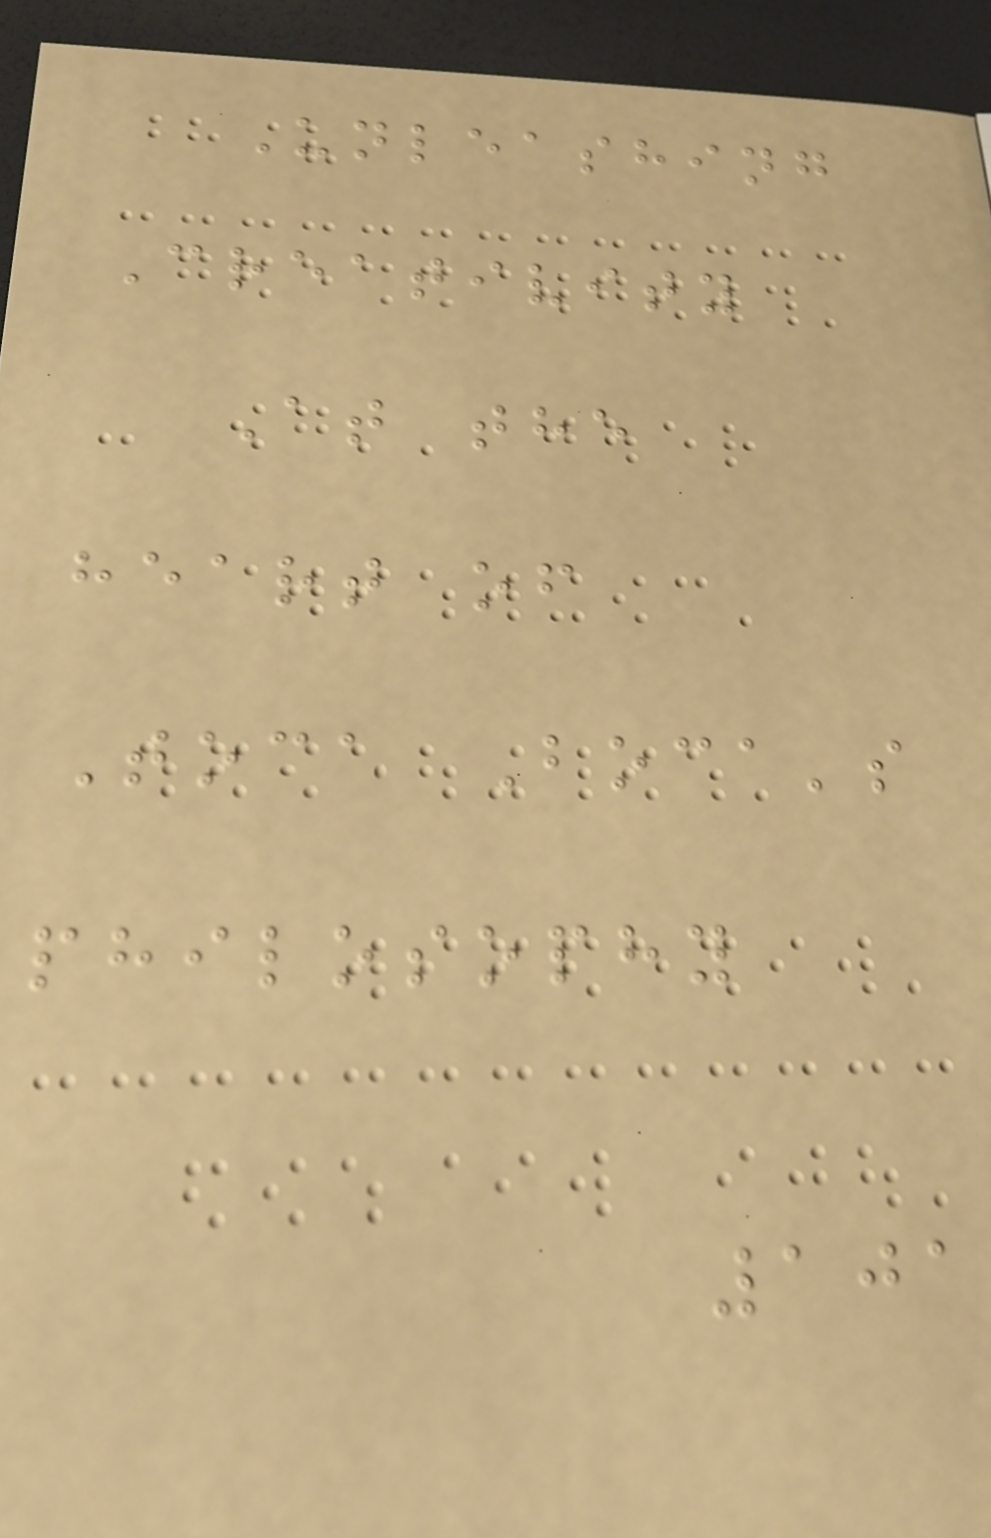Unleashing
Creativity
At the
heart of
Toca Boca's
philosophy
101
